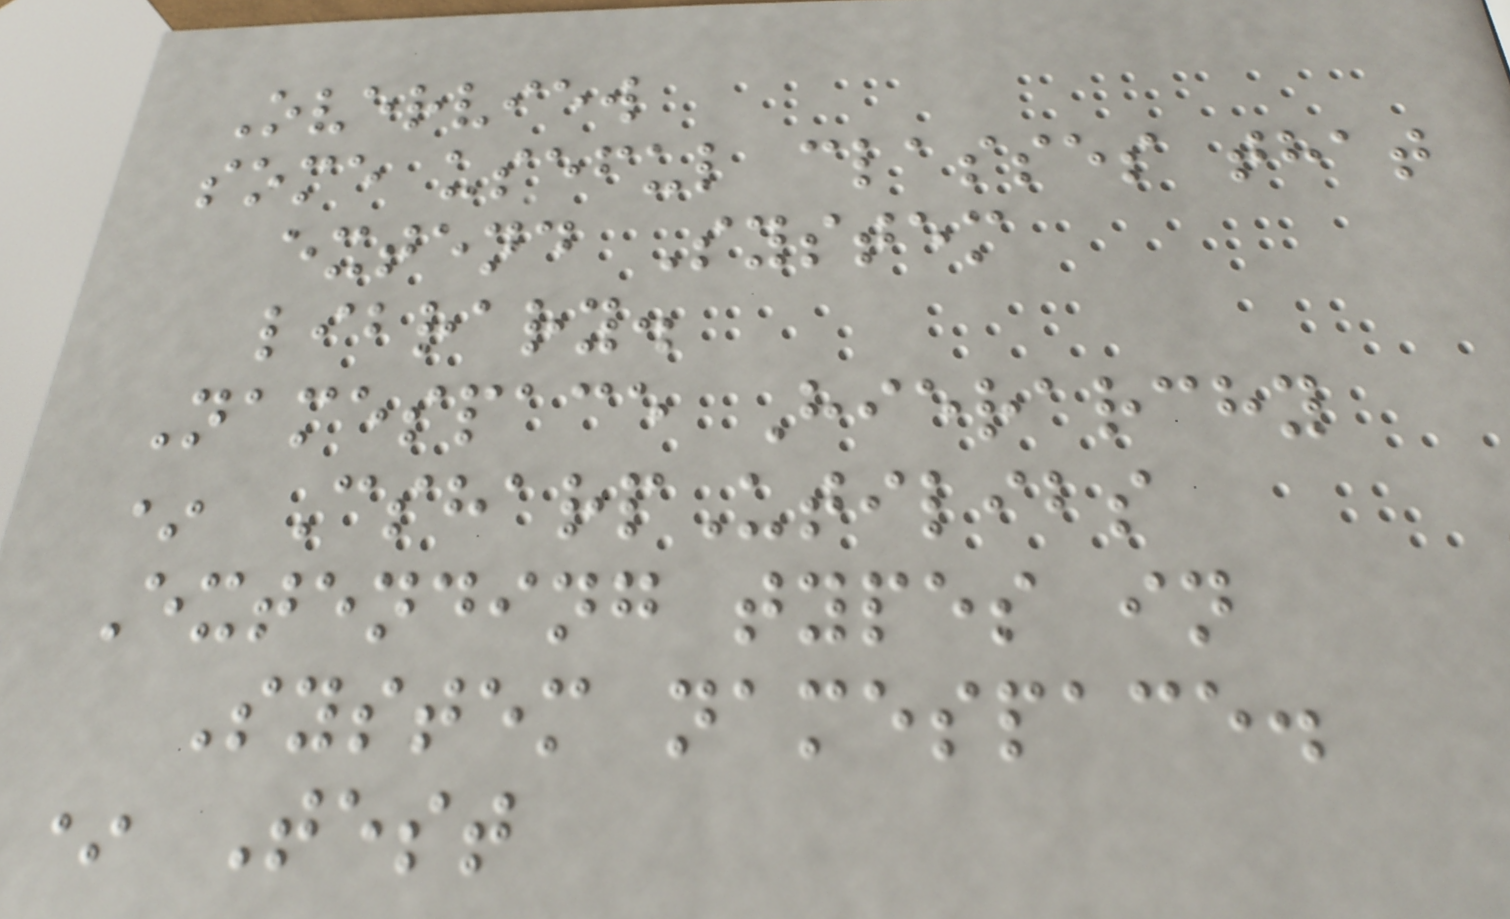Overview
some useful classes that
extend System
library.
Namespace Hierarchy
* CsharpUtilibs
Extending types in
System namespace.
* Test
